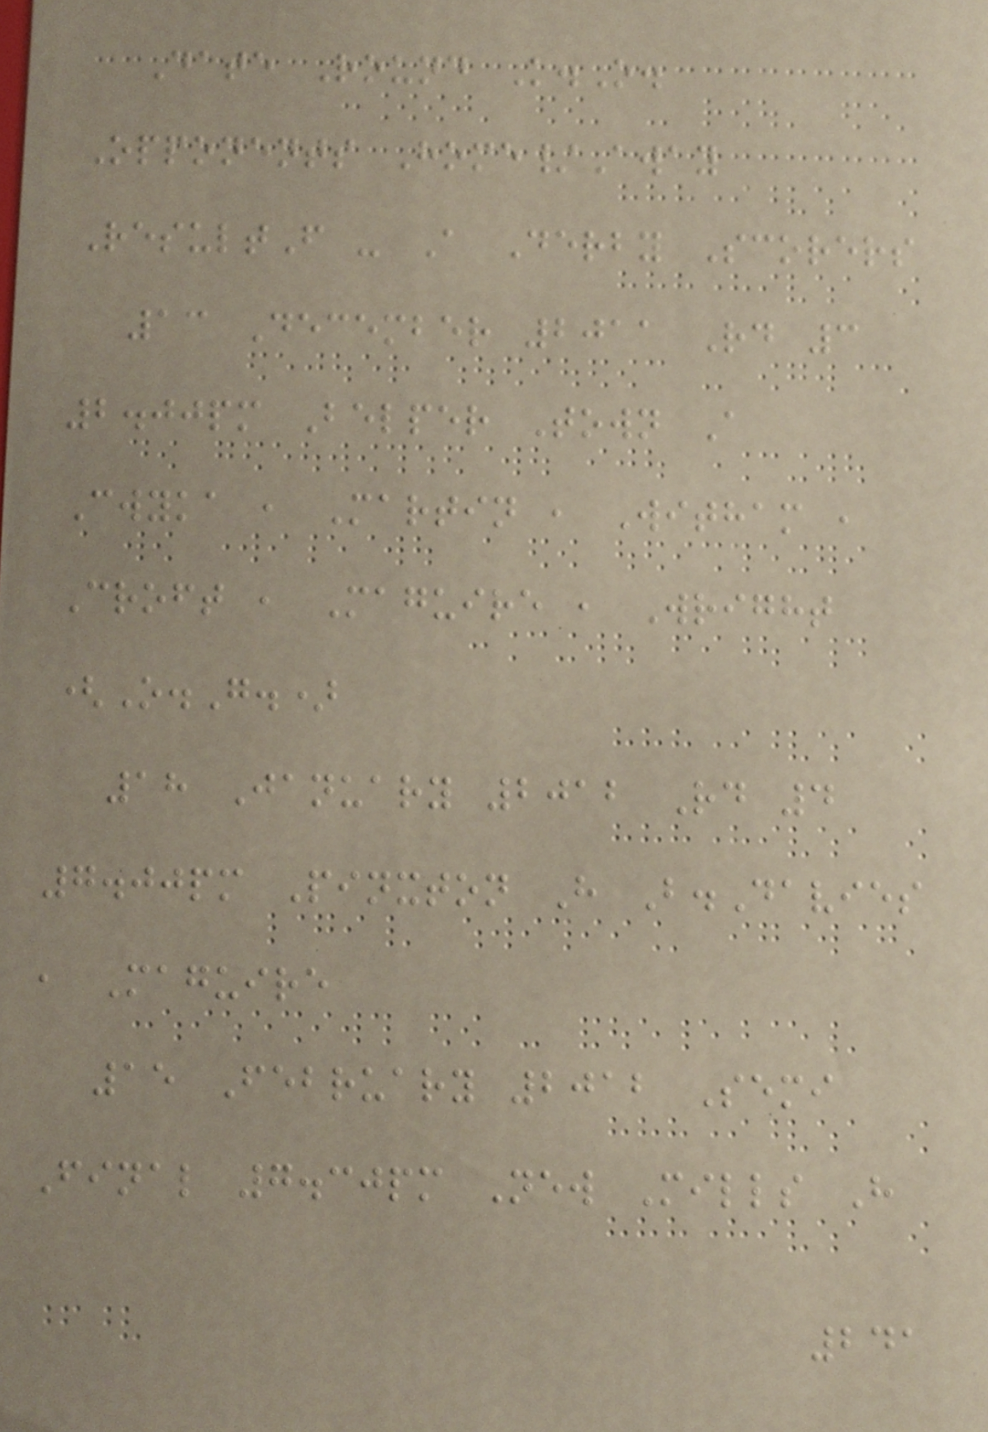Date Round K.O.
Opponents Home/Away
ResultF - A Derby Scorers
13 December 2011 Rd 3
2.00pm Belper Town A
Cwyka , Martin , Witham ,
Croft , Maguire , Wright
(O.G.)
18 January 2012 Rd 4
7.00pm Pinxton H B.Davies
, Maguire
15 February 2012 Semi
Final 7.30pm New Mills H
241
